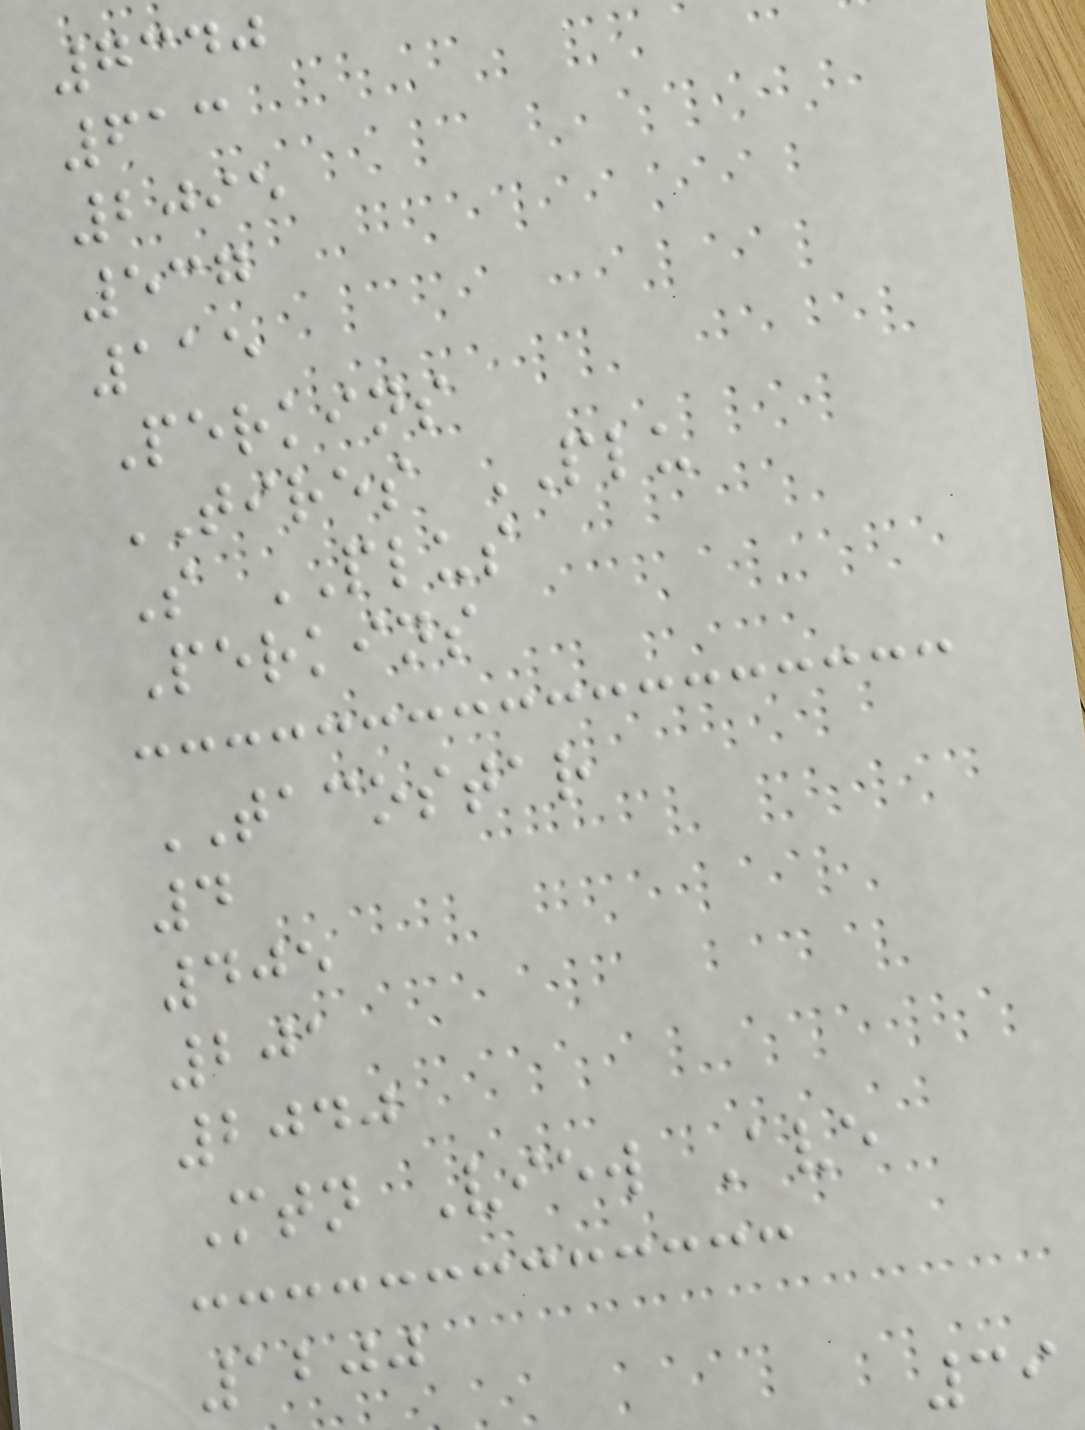7340
613
2095
537
115
Perkins
TIRES PLU
S PLUS
Perkins
TACOSTAR
4
405
201
2040
Mtn View Ave
1200
39
